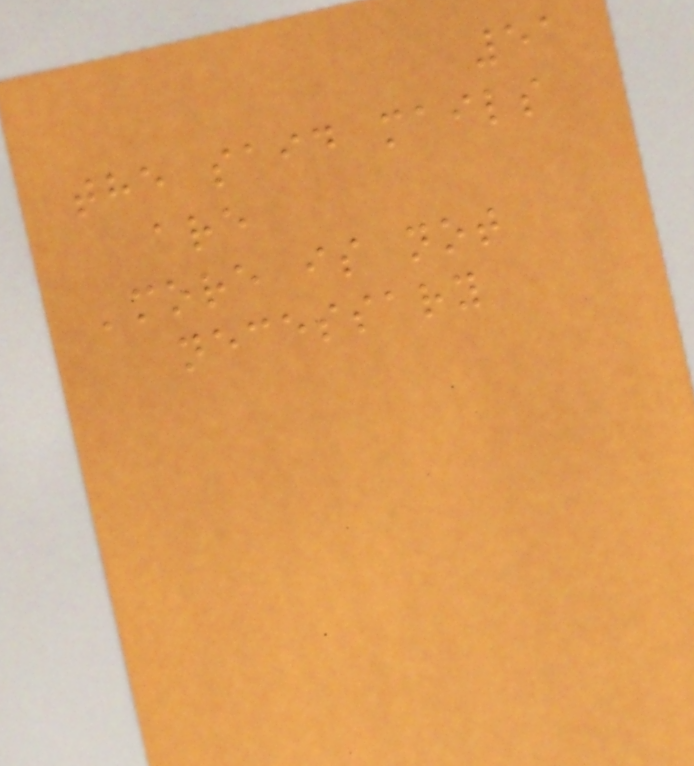51
the said mails
are
'more is not
necessary
